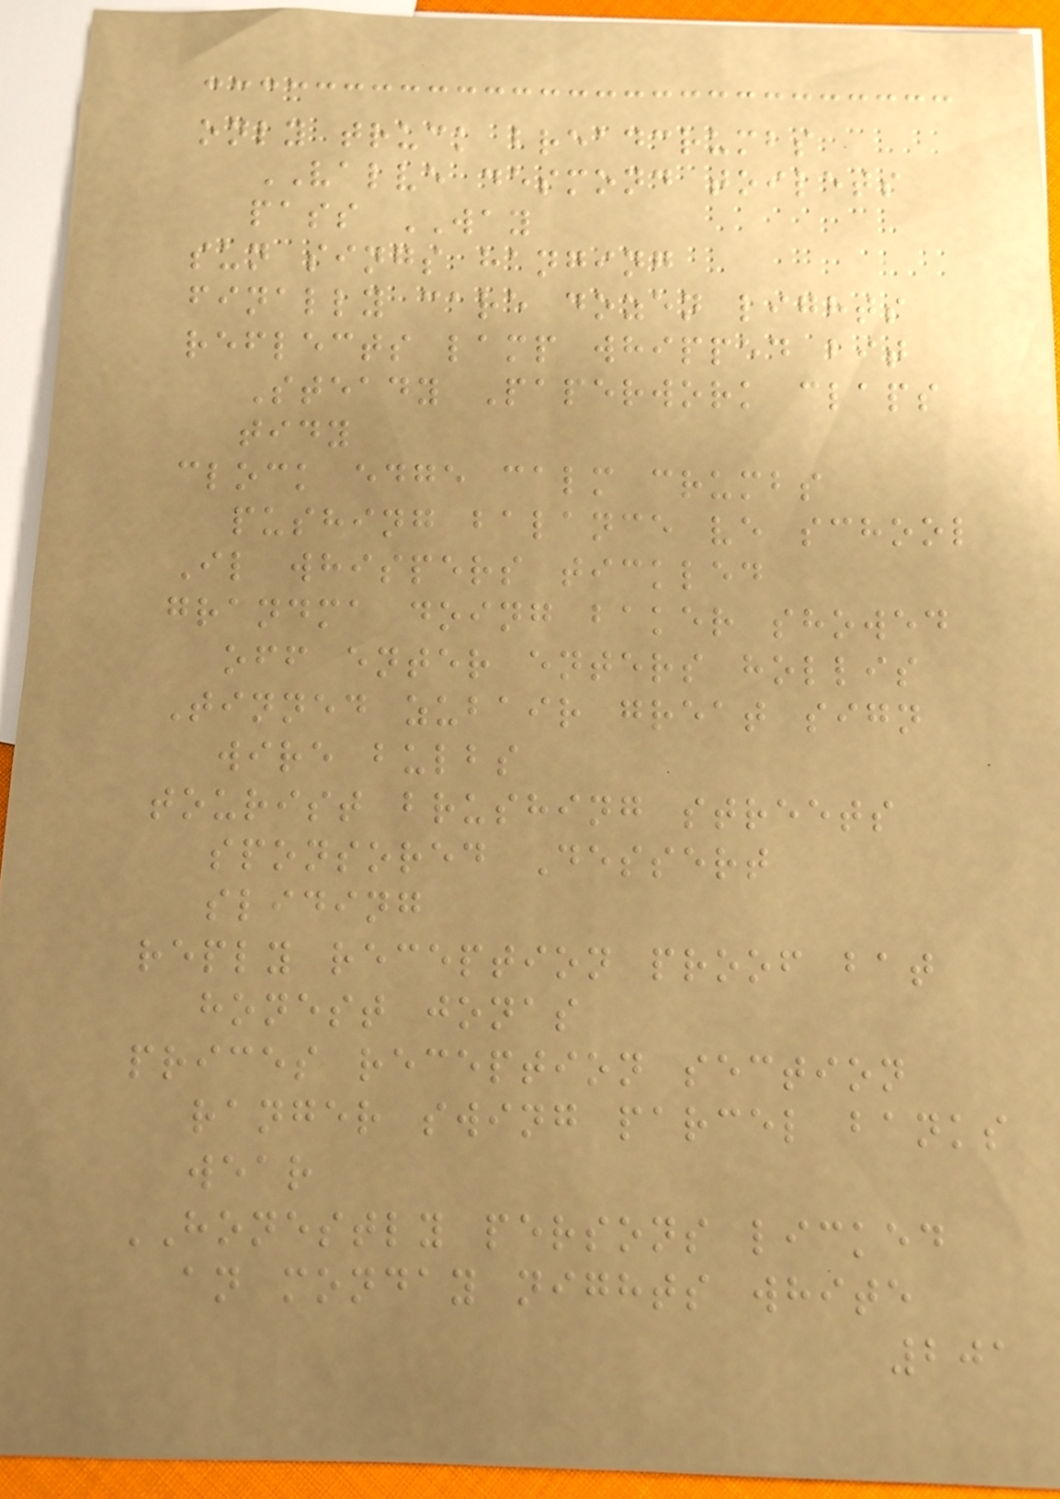only truck breadcrumbs
VALVE desmond toilets
pass WAY
sun sings hanging
finally care dozen lights
reflects lamp whipped bit
Steady Paperwork claps
tidy
clock edge calm crumbs
pushing balance ve school
Il whispers tickled
grandma doing baker showed
off enter enters hollis
Tinned zubair great sign
wire bulbs
tourist brushing streets
sponsored Dessert
sliding
reply reception proof bat
honest jonas
prices reception section
ranger swing parcel banks
wear
HONESTLY persons licked
an monday nights white
201
